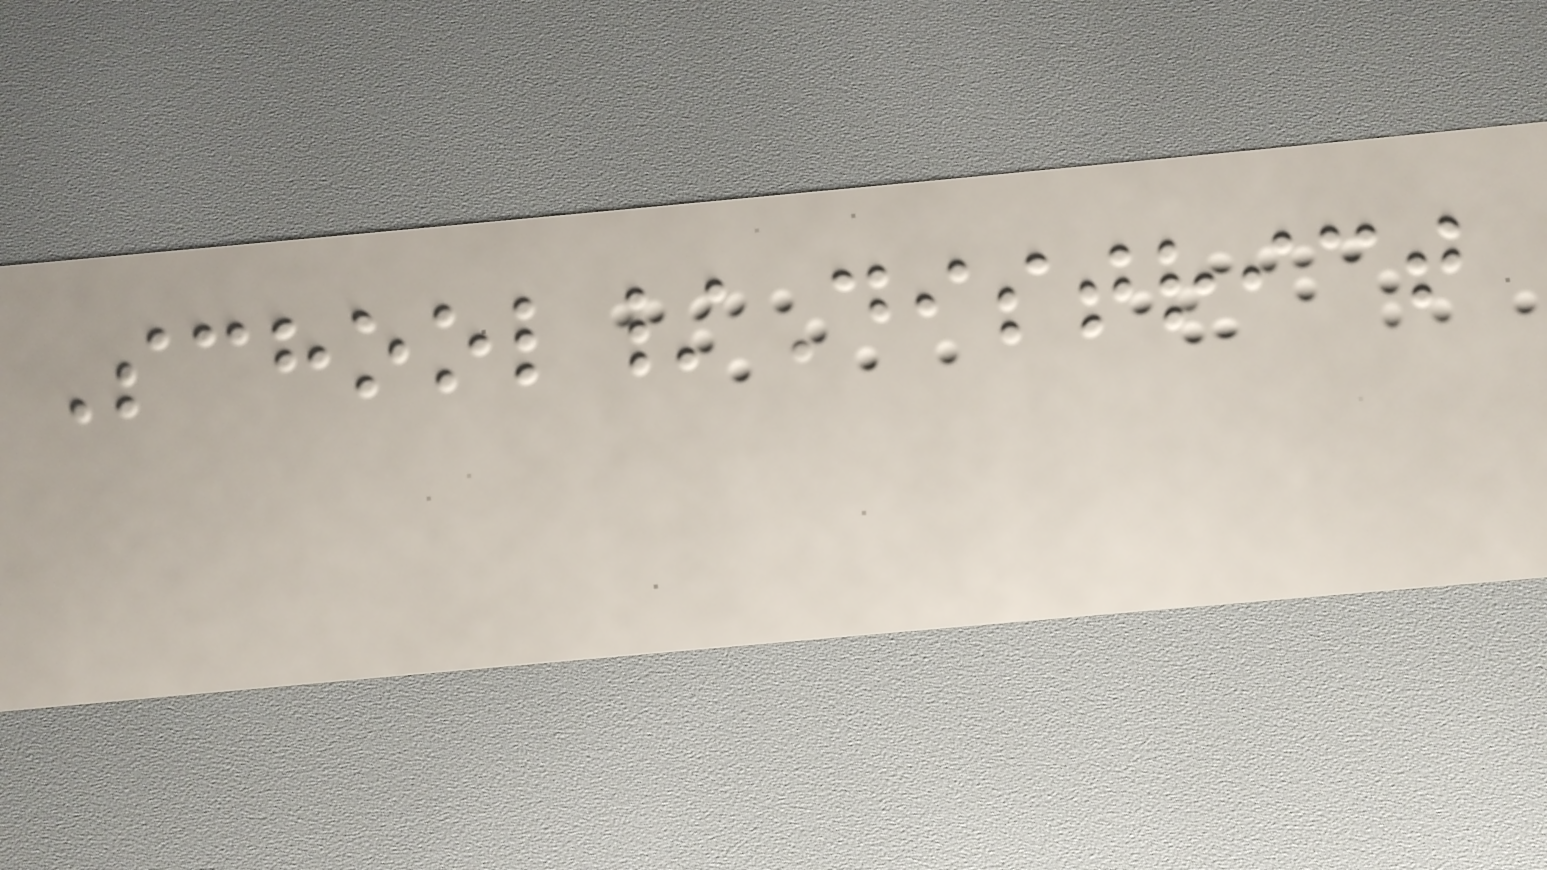School/District
